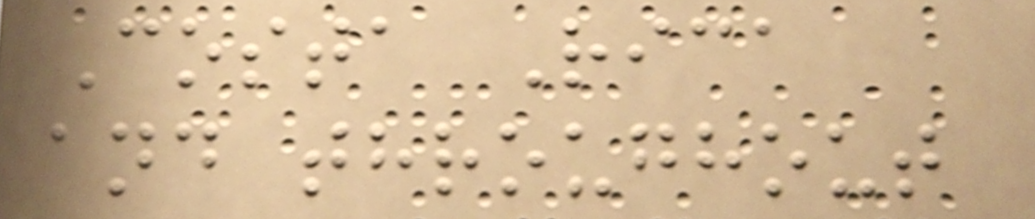Costa Rica
and throughout
